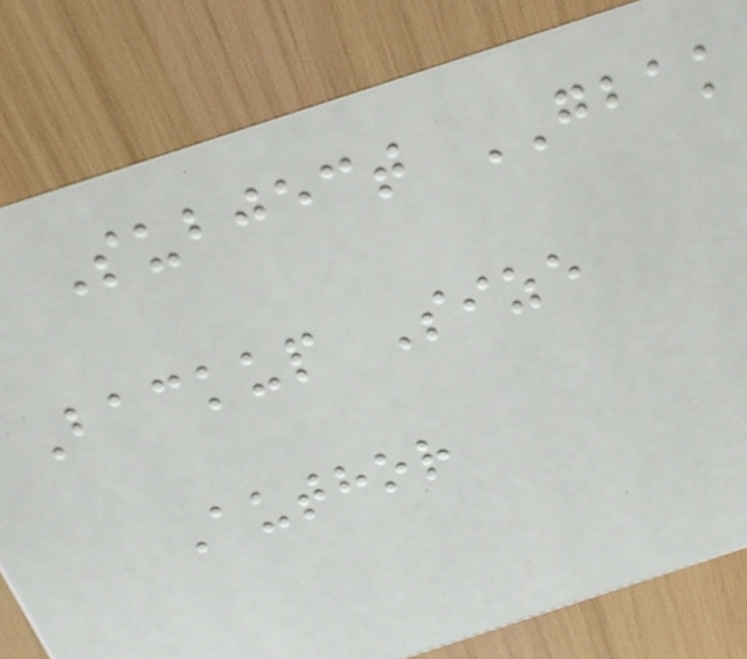Subject GBAK
Backup Size
Author
